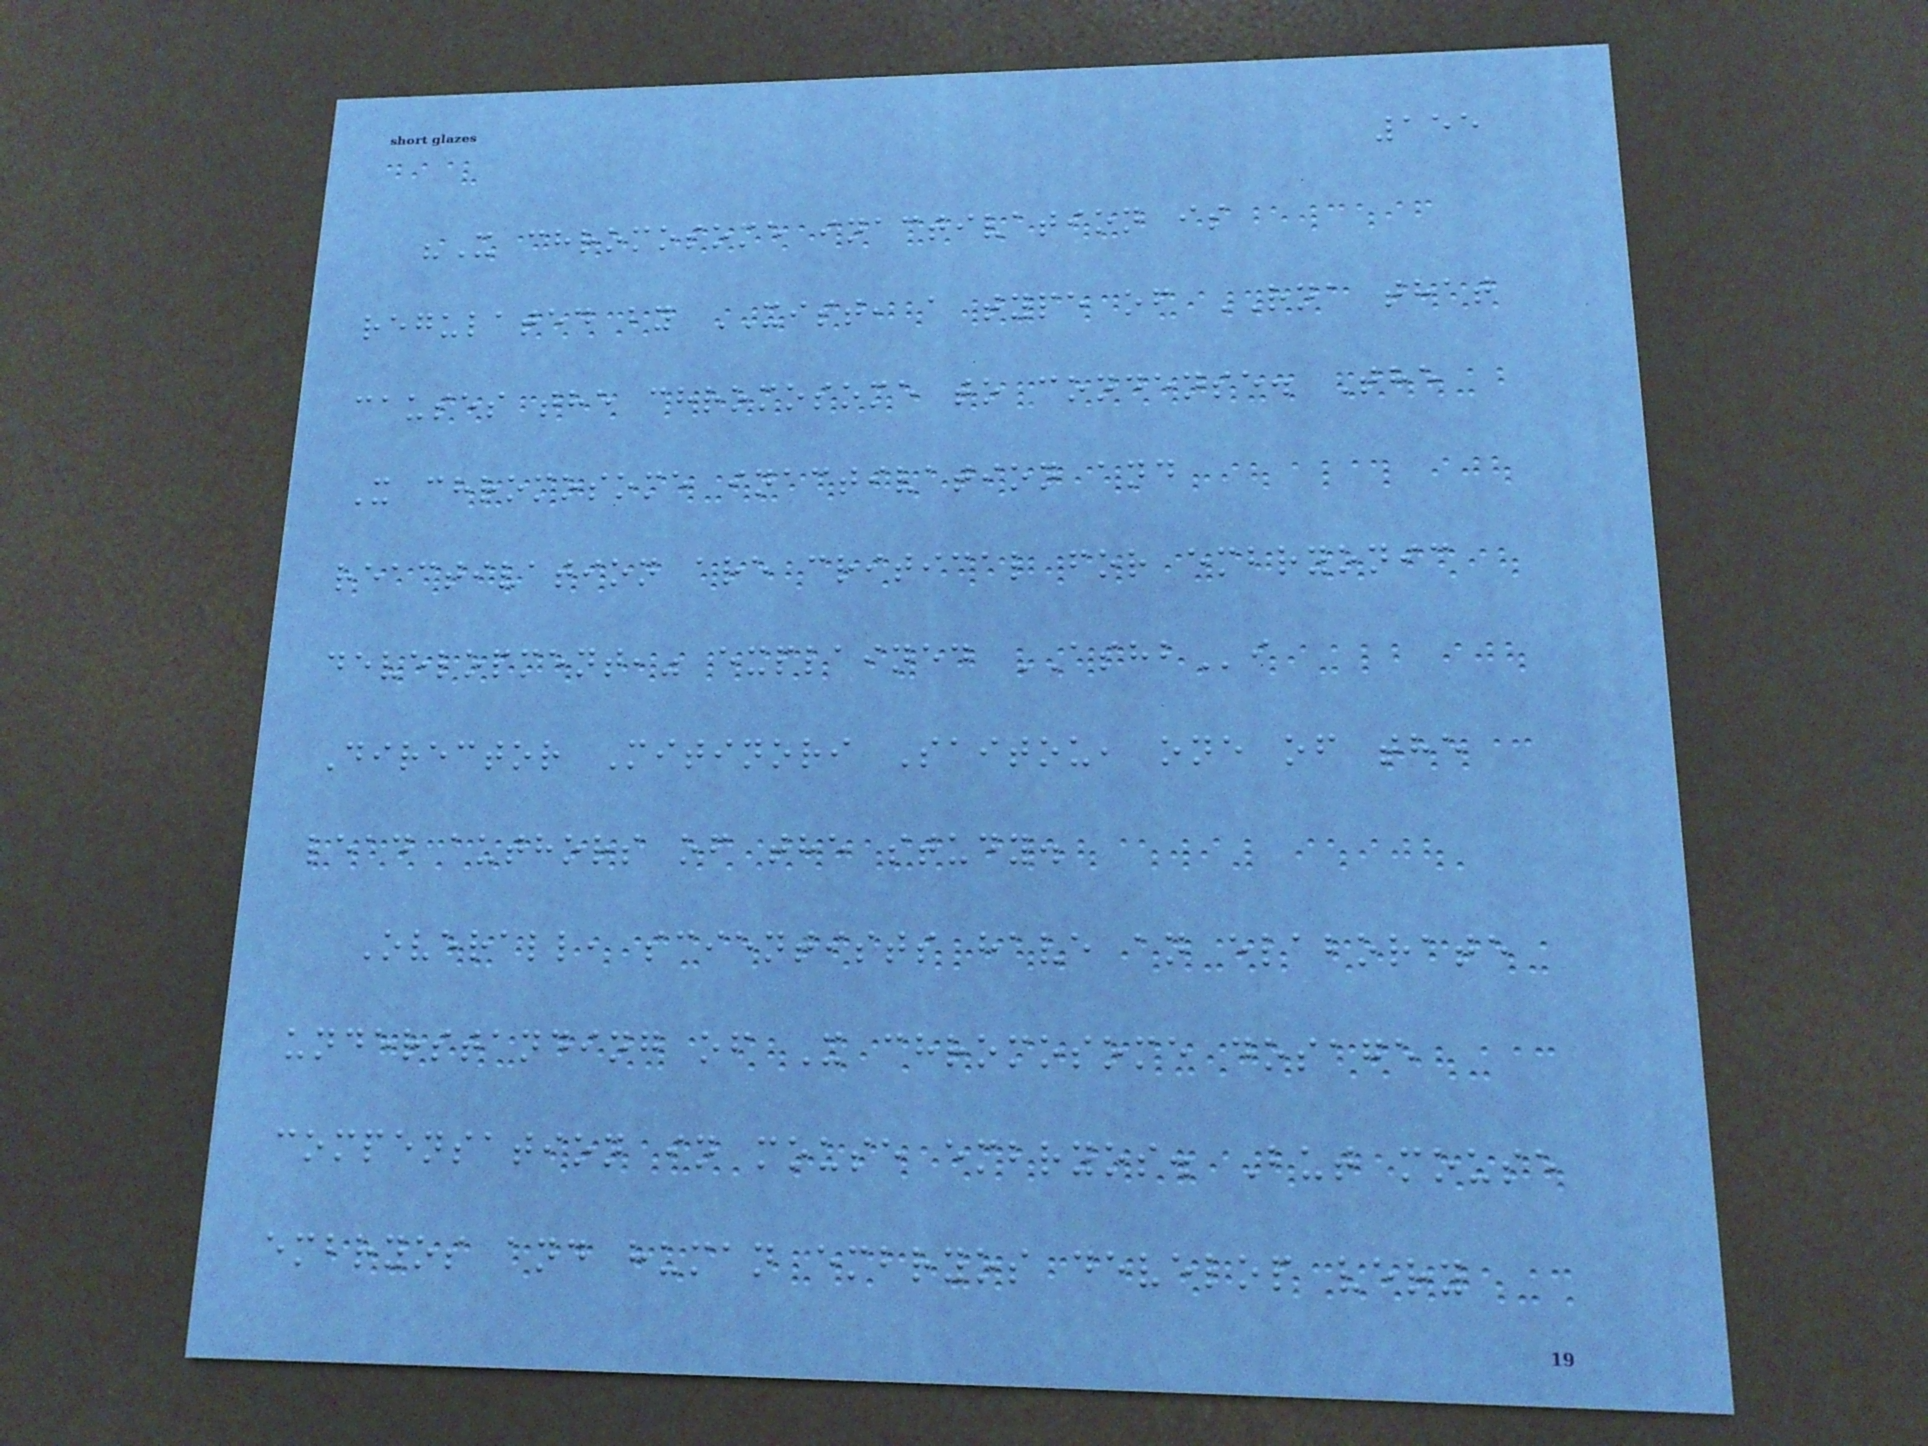155
"X chromosome inactivation is
regulated by XIST, a type of RNA that
causes the chromosome to condense. The
X chromosome inactivation and
reactivation are critical for embryonic
development," explained ASHBi
Director Mitinori Saitou, one of the
lead authors of the study.
Overall, scientists have an elaborate
understanding of X chromosome dosage
compensation in mouse embryos. But mouse
embryos and human embryos develop very
